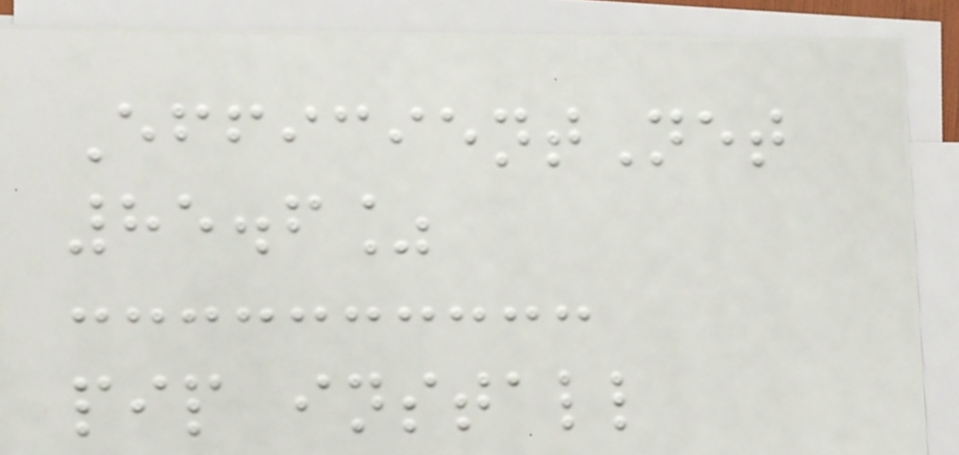EfficientNet
85.6%
pip install
